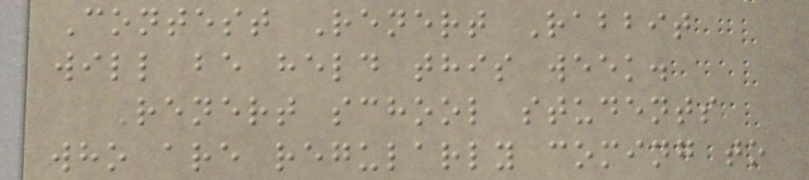Contest Renert Rabbit
will be held this week.
Renert school students
who are regularly coming to
